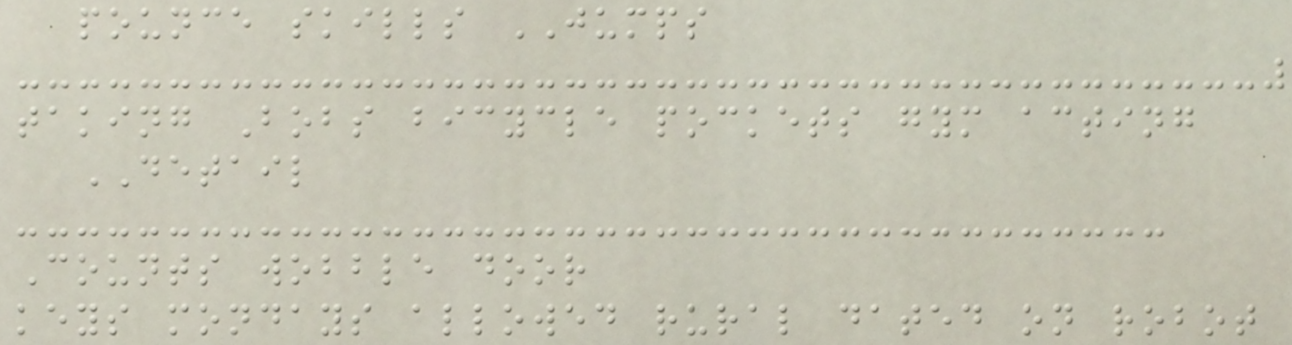pounce skills JUMPS
taking Bobs bicycle pockets gym acting
DETAIL
Counts wobble door
keys mondays allowed rural dated on robot
